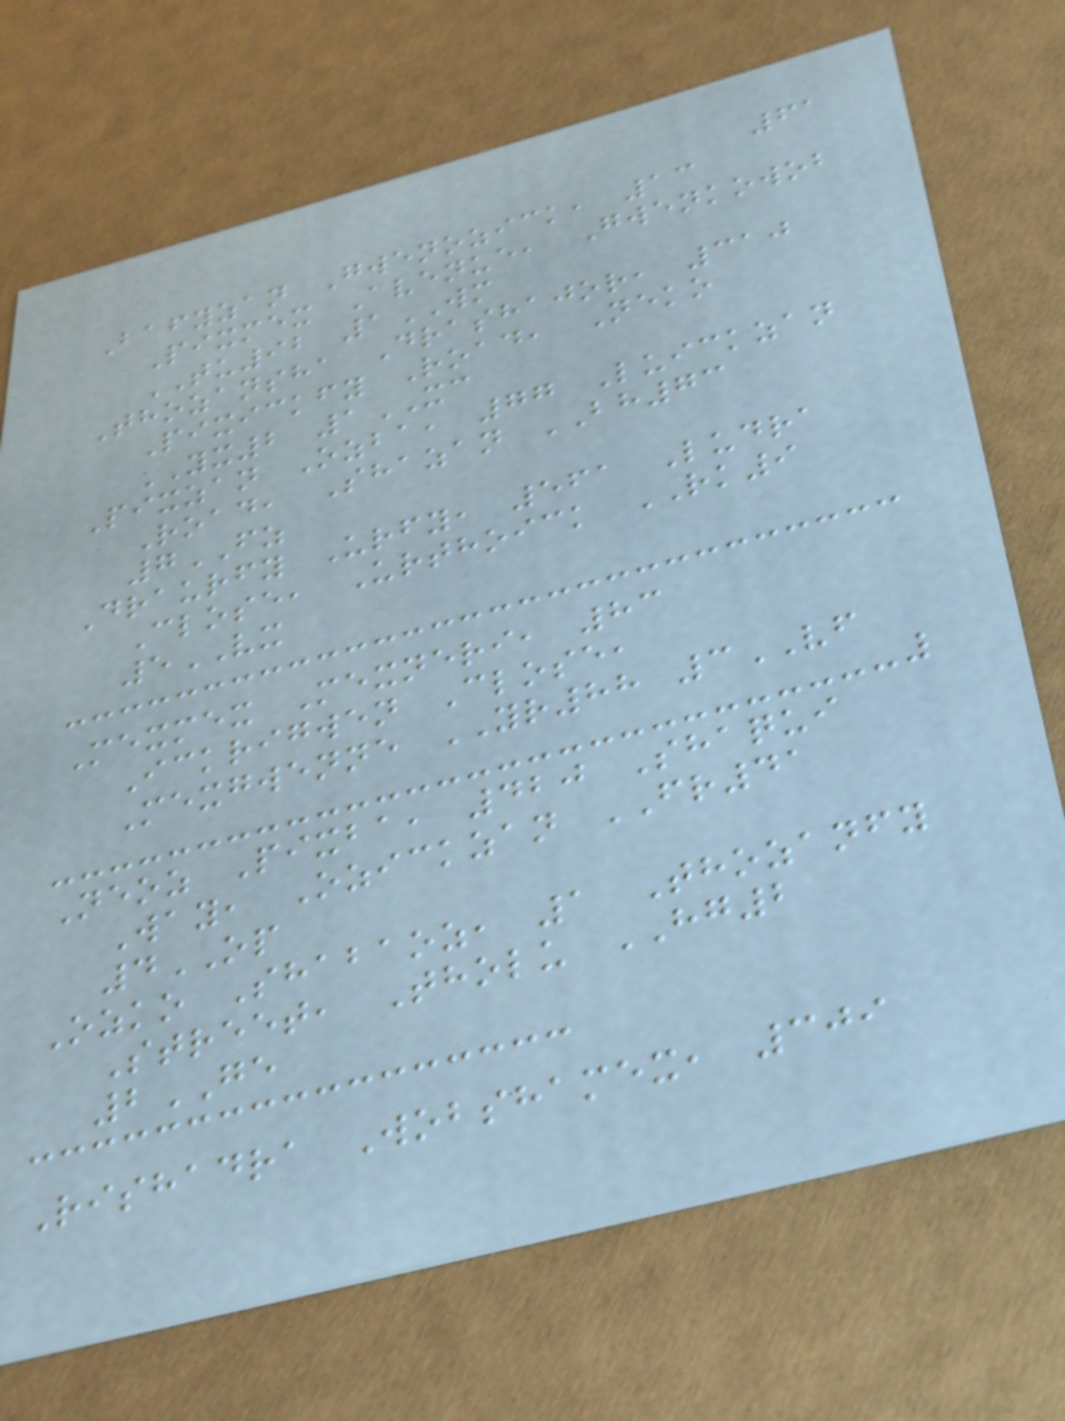61
Bafyzan Gwenozick, 13
Pixmex Avenue, Gwenkowob
TU92 1WM
Thozansha Drashajor, 310
Pixickfy Road, Neko
YX2 1XC
Pixzan Ozba, 77 Luickzan
Road, Shazan BH73
7FZ
Draurfy Urfy, 561 Ludra
Close, Urthoick RK9
5VX
Mexmex Mexneri, 83
Ickrigwen Close,
Mexgwenne YR88 3VF
Neoz Pixba, 420 Shaqui
Way, Ozickzan FR41
4OP
Ozko Shabaoz, 1 Thozanfy
Street, Tholu HG2
2GE
Rishadra Wobshamex, 309
